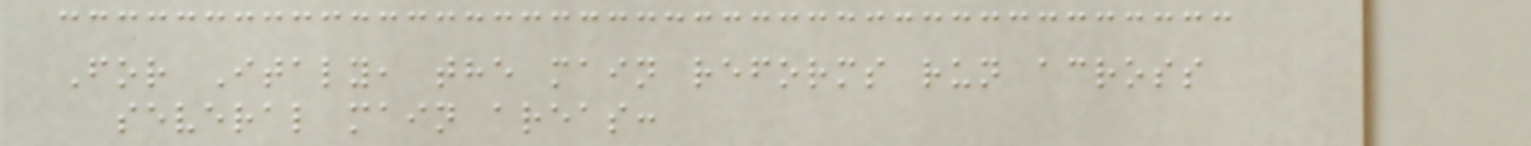For Italy, the main reforms run across
several main areas:
